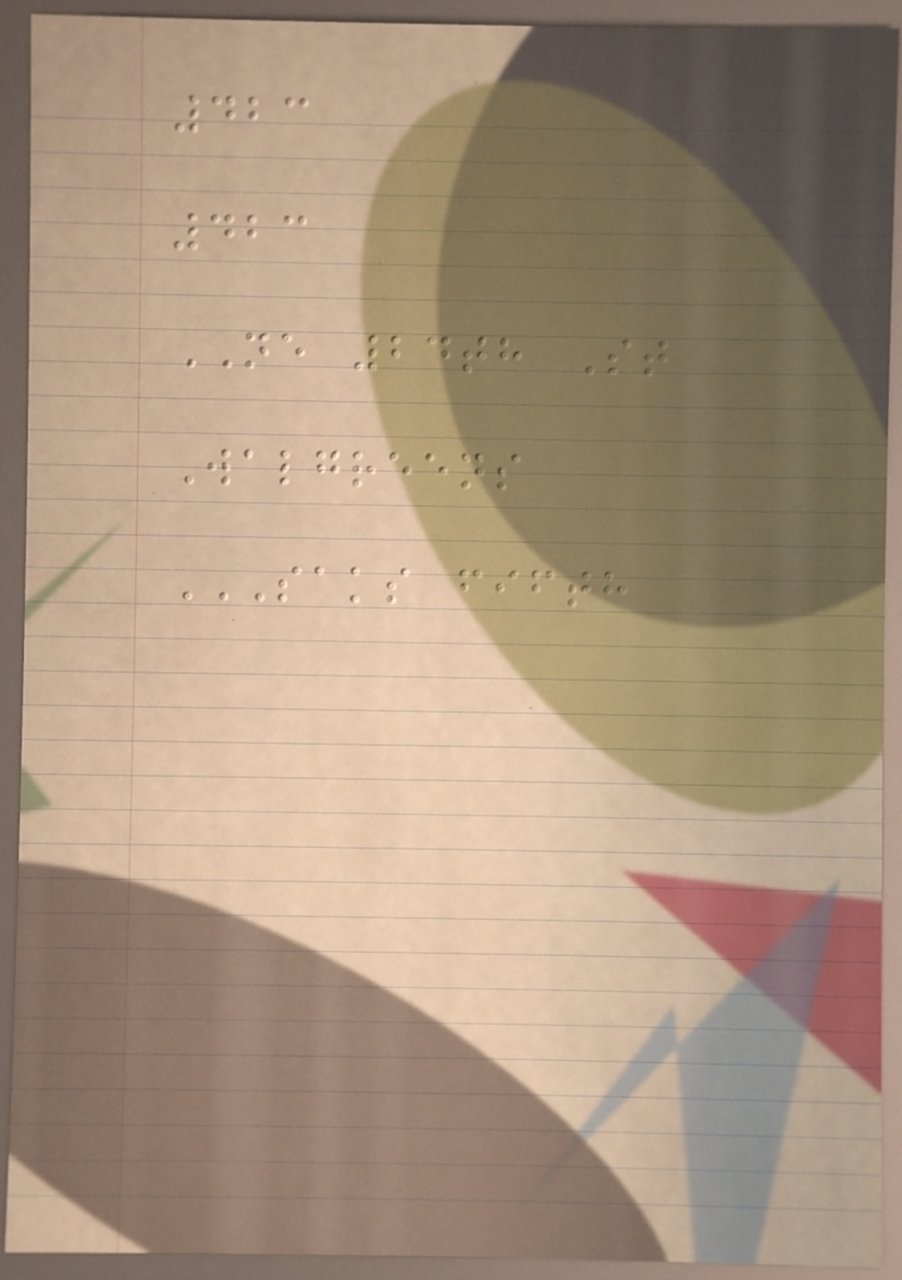423
423
NE 24th St
Walgreens
SAKS FIFTH
